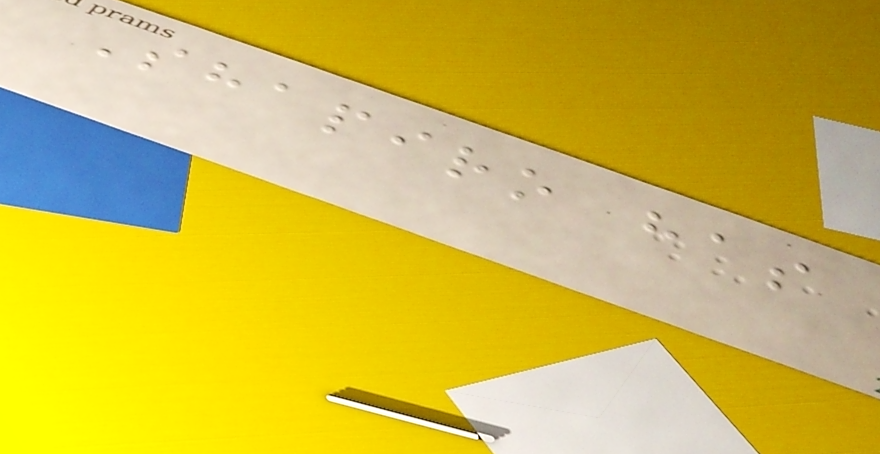Shapiro has
